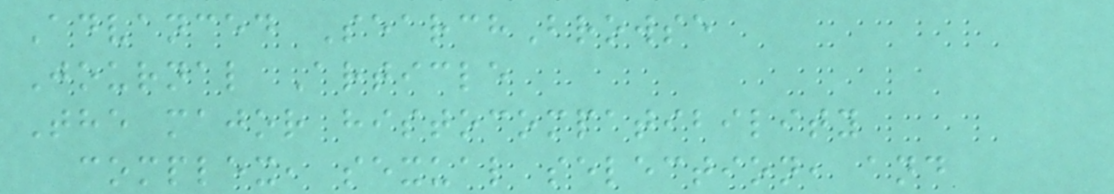Advanced SearchBrowse
Journal Article
The major histocompatibility
complex, sexual selection, and
